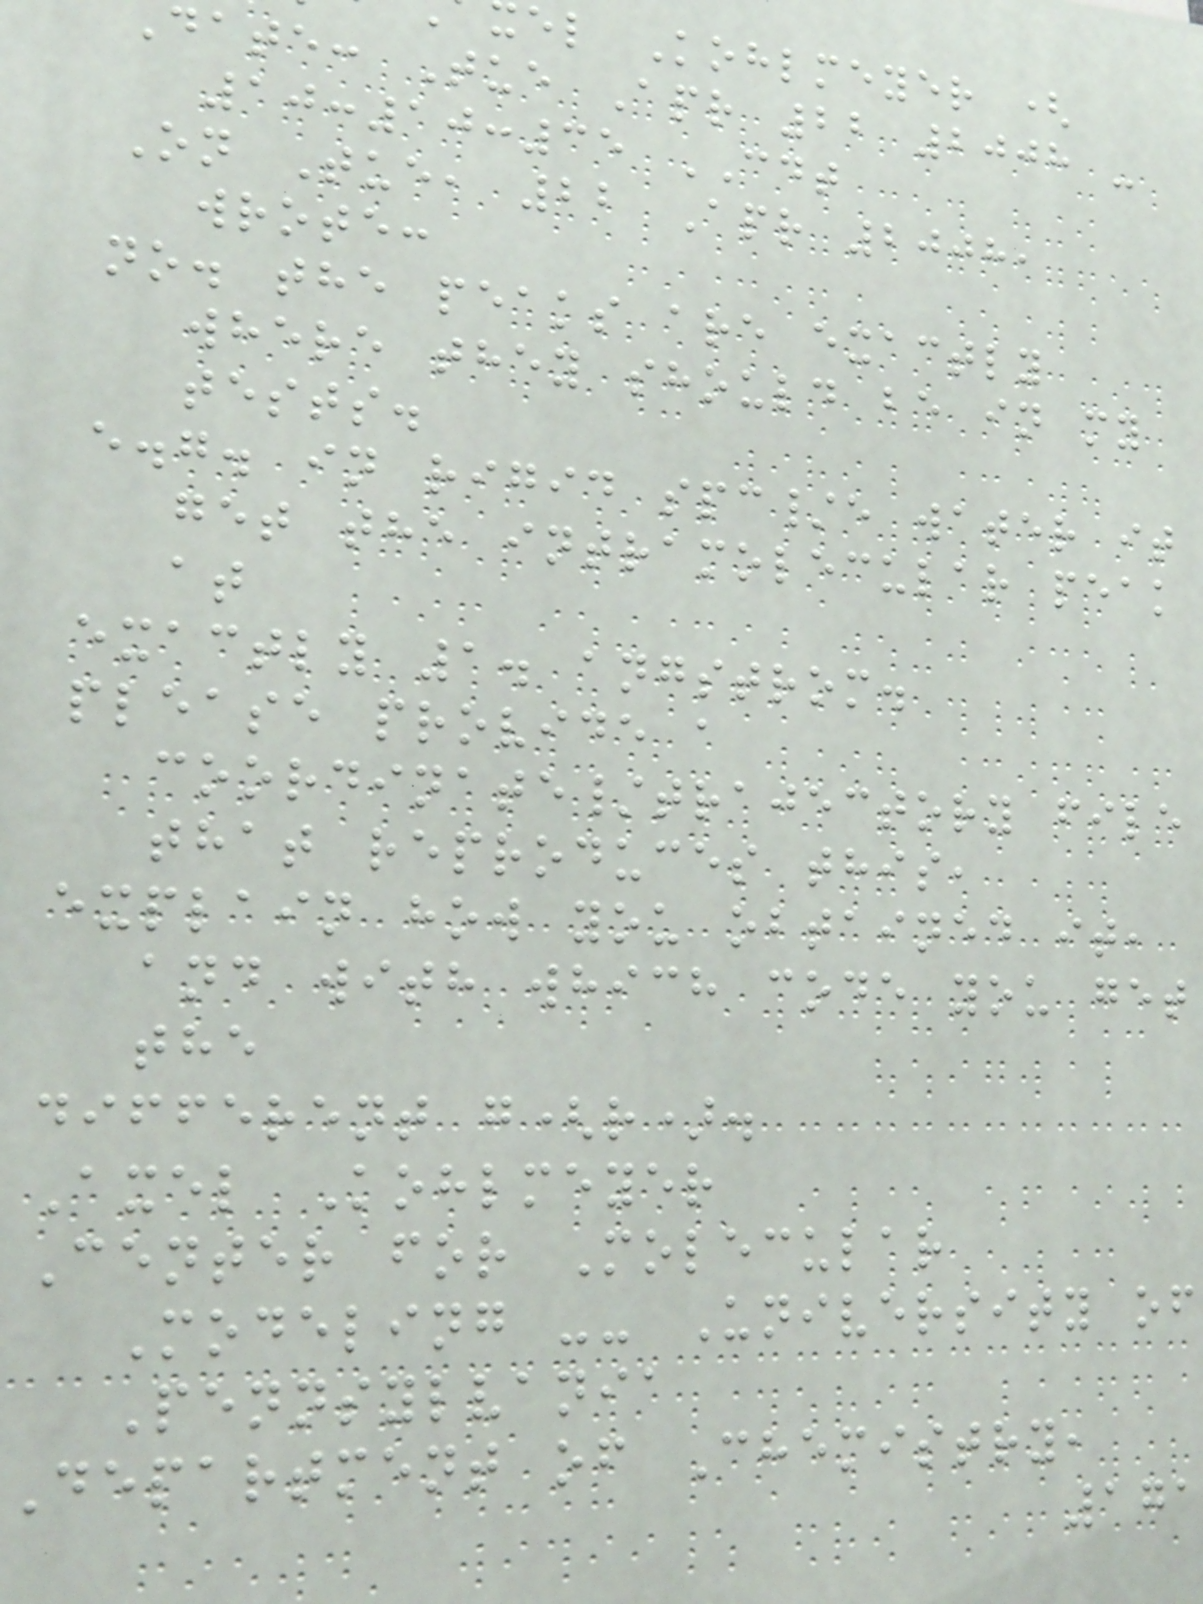el Kohlmeyer (
date: Tue Apr 22 2008 -
10:10:35 CDT
On Tue, 22 Apr 2008,
wrote:
no. the peaks are exactly
where they should be in my
tests.
e.g. in rigid spc/e water it
get the intramolecular peak
at
exactly 1. angstrom.
please provide a
coordinate/trajectory file
that reproduces this,
explain how you obtained it,
and with which code you get
the
different g(r).
Axel Kohlmeyer
Center for Molecular
Modeling -- University of
Pennsylvania
Department of Chemistry,
171
